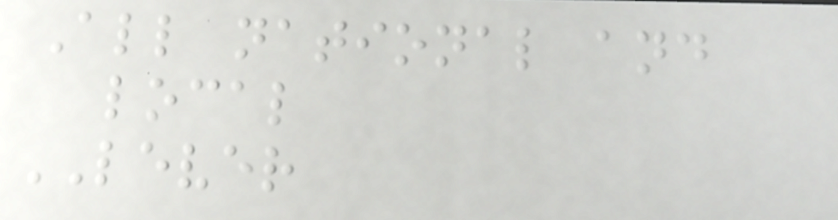All national and
local
LEVER
